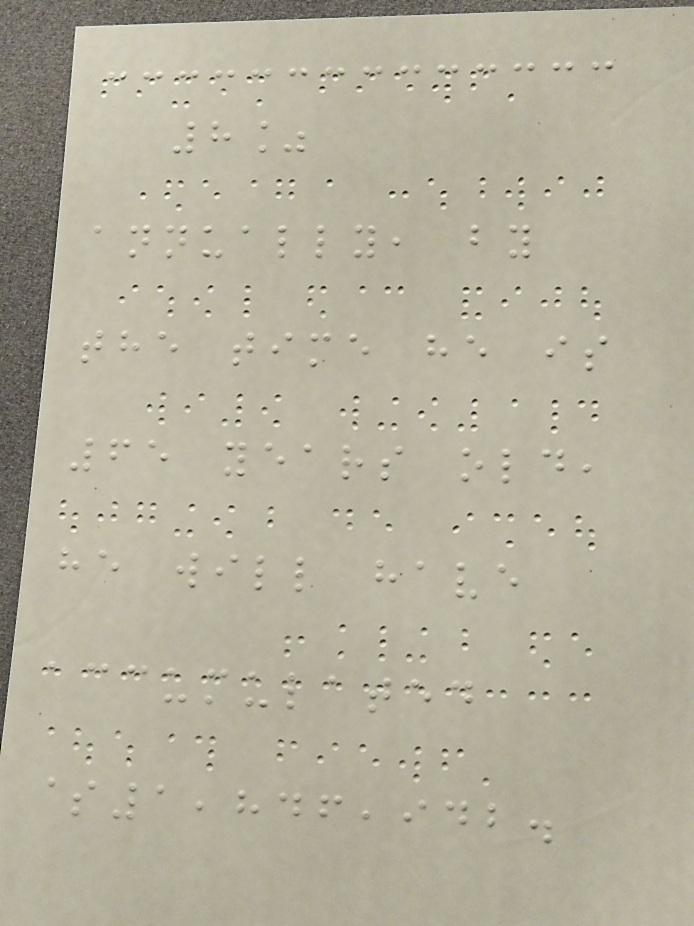8%
annually, by
the time he is
65 years old,
he will have
accumulated
$1,846,942.
